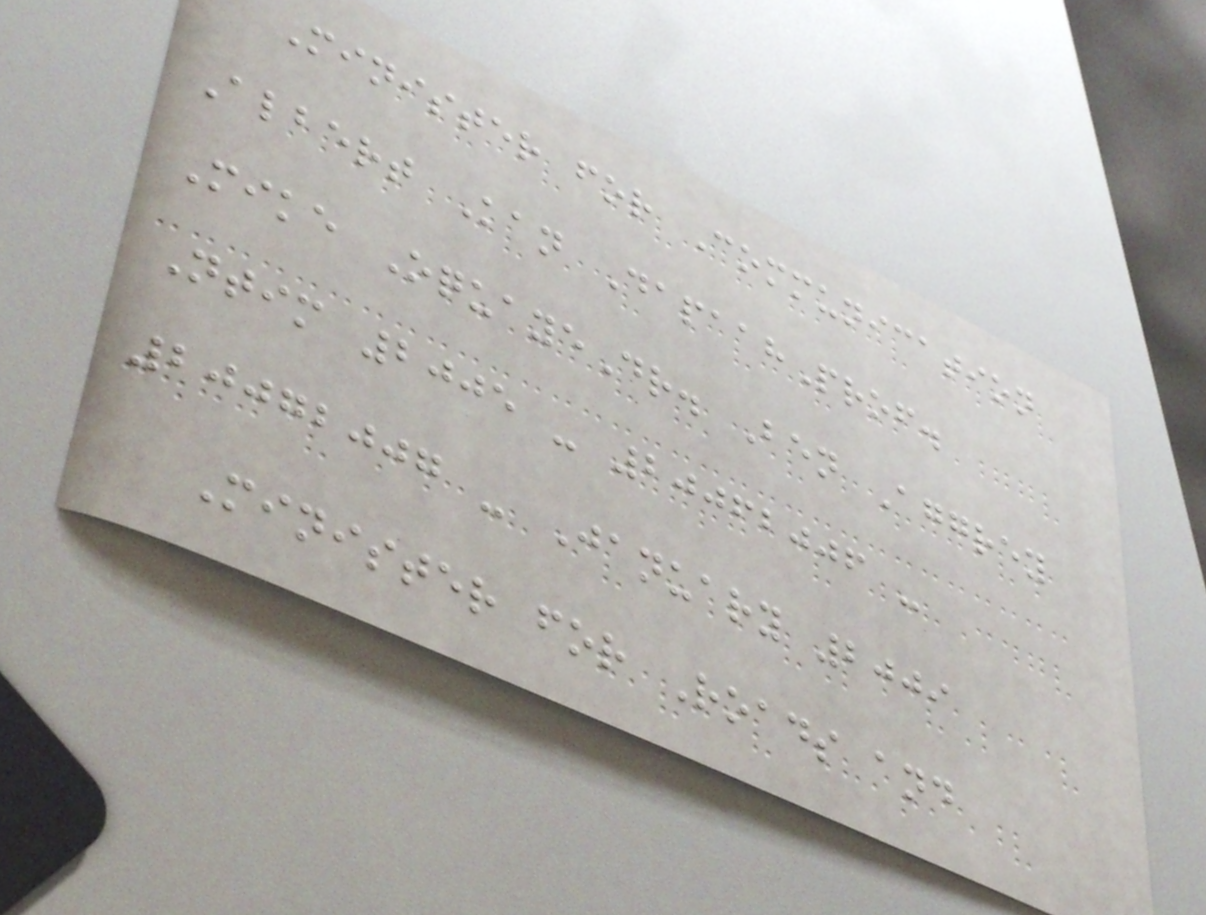Minister for Communication
Albert Kan DapaahProf.
Mike OquayeDr. Ben Aggrey
Ntim 2005 - 20062006 -
20072007 - January 2009
Minister for Roads and
